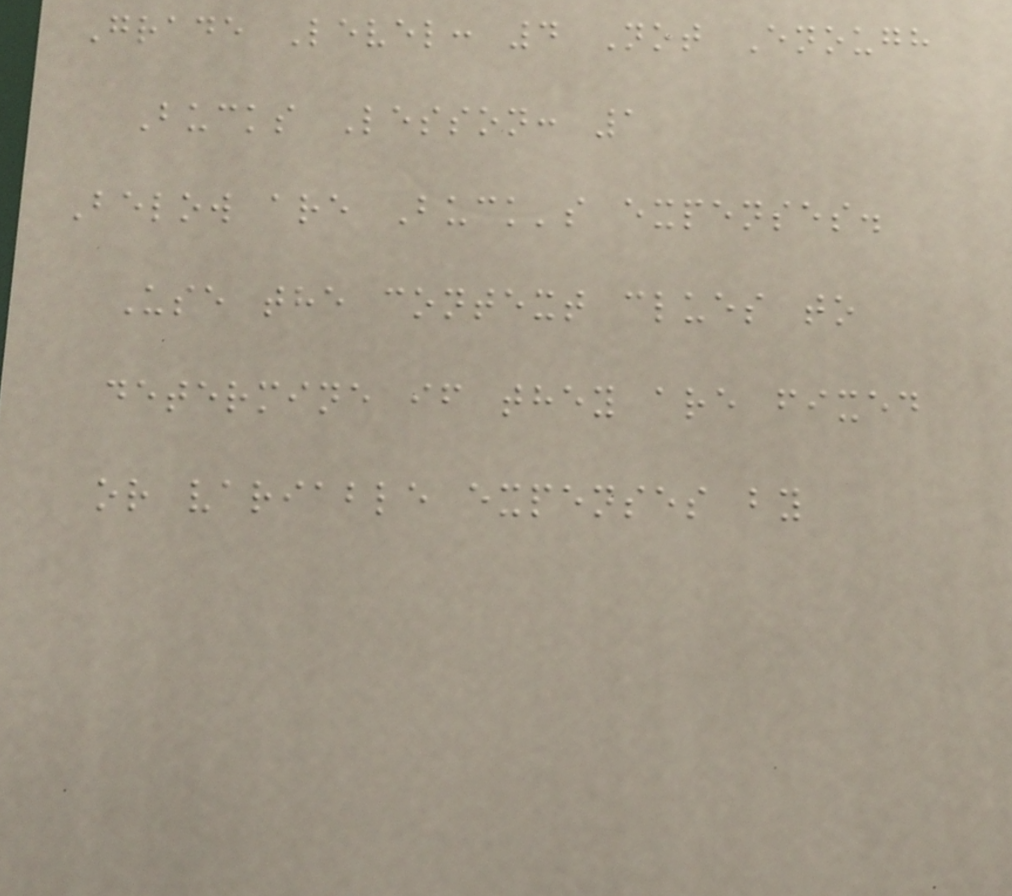Grade Level: 4 Not Enough
Bucks Lesson: 1
Below are Buck's expenses.
Use the context clues to
determine if they are fixed
or variable expenses by
